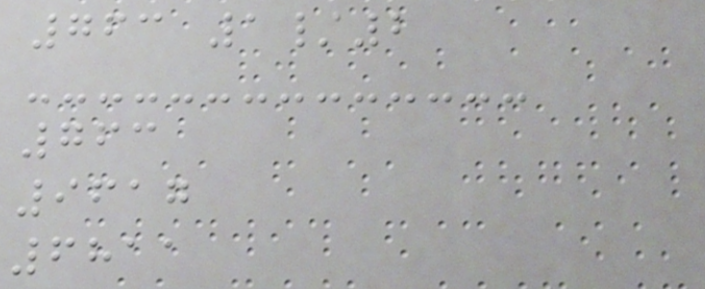763 1/2
763
9617
6811
